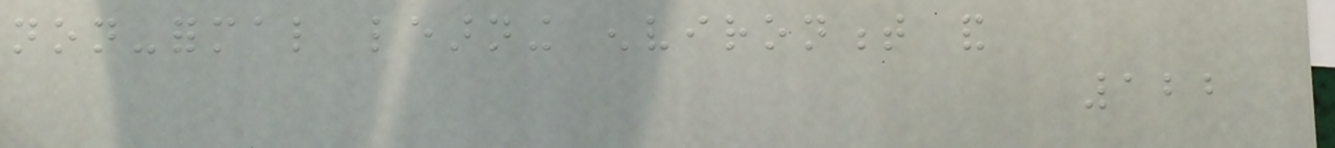non-formal learning environment and
122
